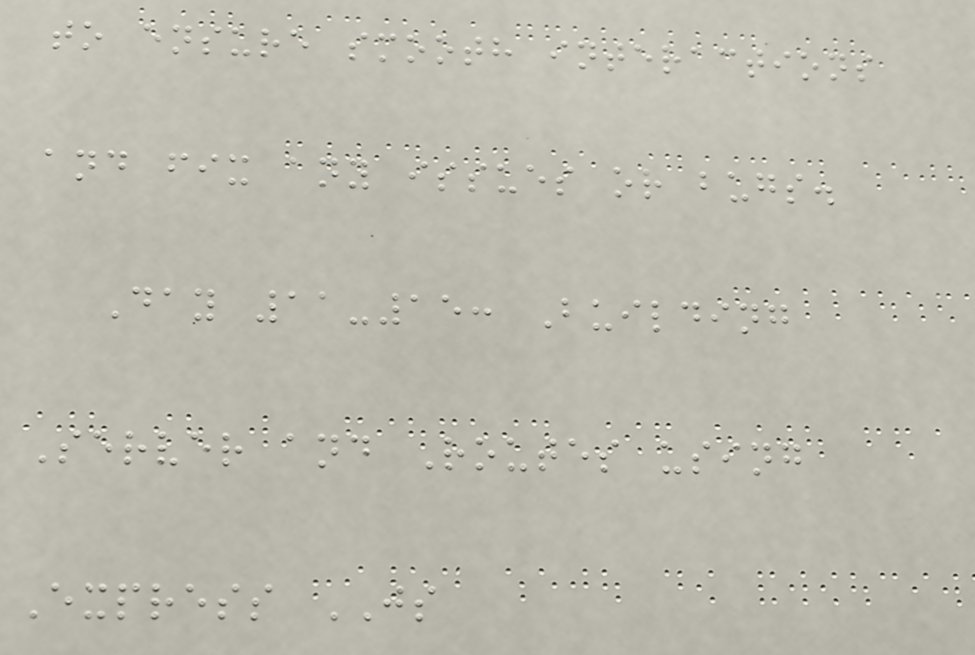to ensure smooth interactions
and fix any issues or bugs.
Day 11-15: Building
Server and Routes using
Express JS
